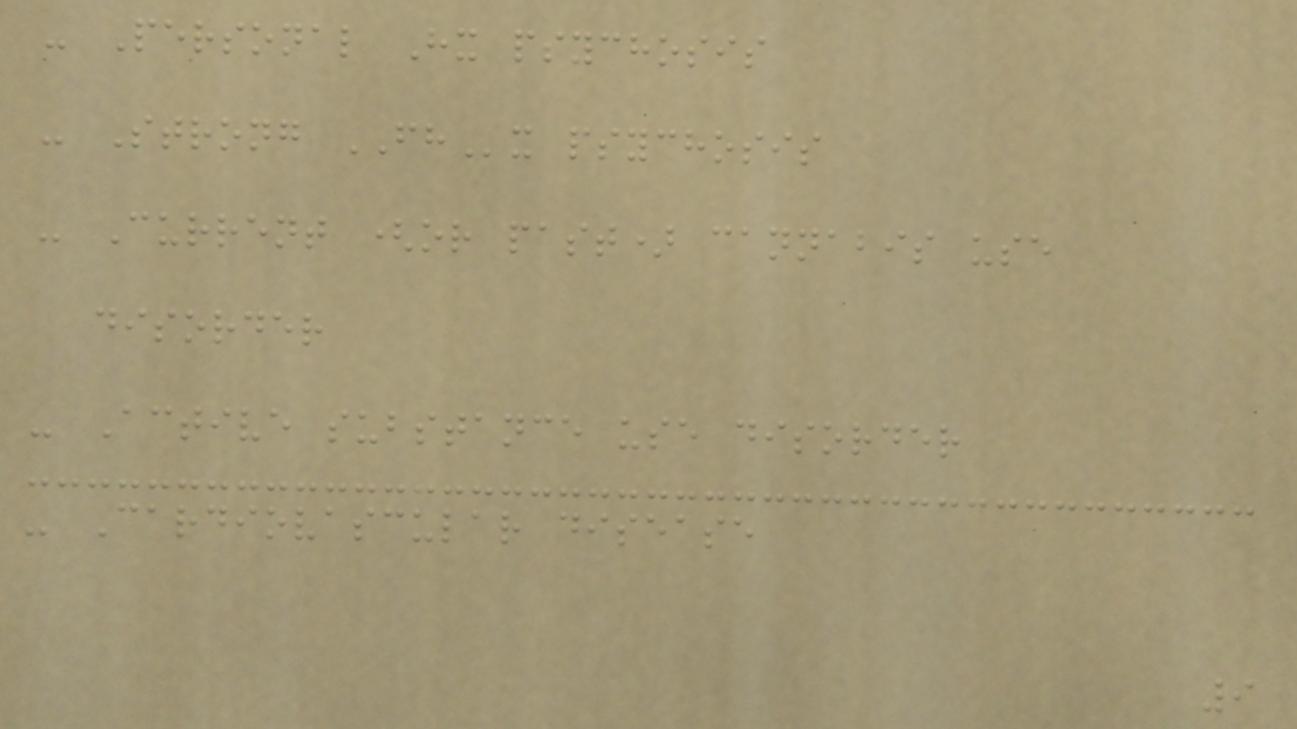- Personal Hx psychosis
- Strong FHx psychosis
- Current (or past) cannabis use
disorder
- Active substance use disorder
- Cardiovascular disease
9
